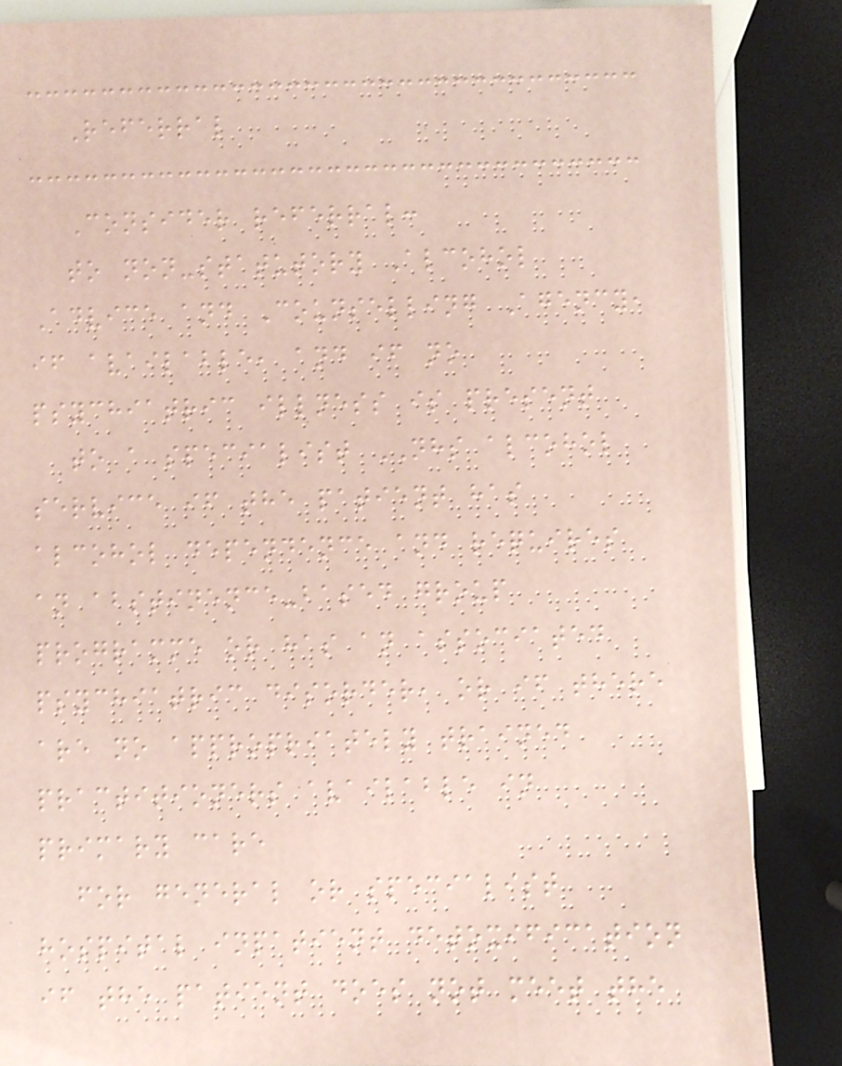Referral
Consider referral:
to non-statutory Alcohol
Advice and Counselling Agency,
if available, and if no
psychiatric illness is present
to a specialist NHS alcohol
service if the patient has
alcohol dependence and requires
an abstinence-based group
programme or has an associated
psychiatric disorder, or if there
are no appropriately trained
practitioners available in
primary care
for general or specialist
hospital inpatient detoxification
if the patient does not meet the
